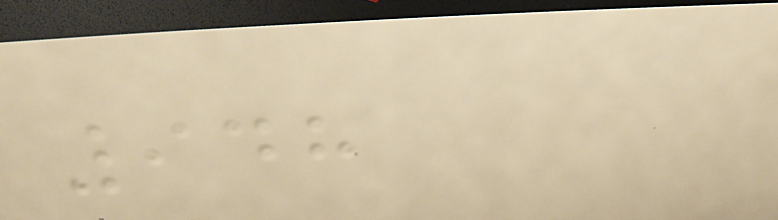948
